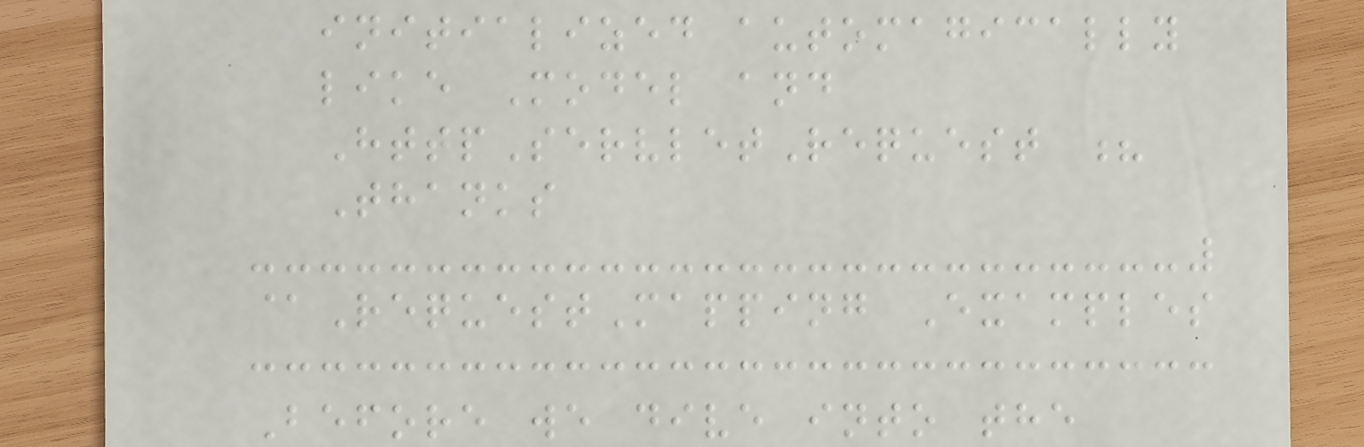initialized automagically
like Model and
HttpServletRequest ?
Thanks
@RequestMapping Examples
Before we dive into the
